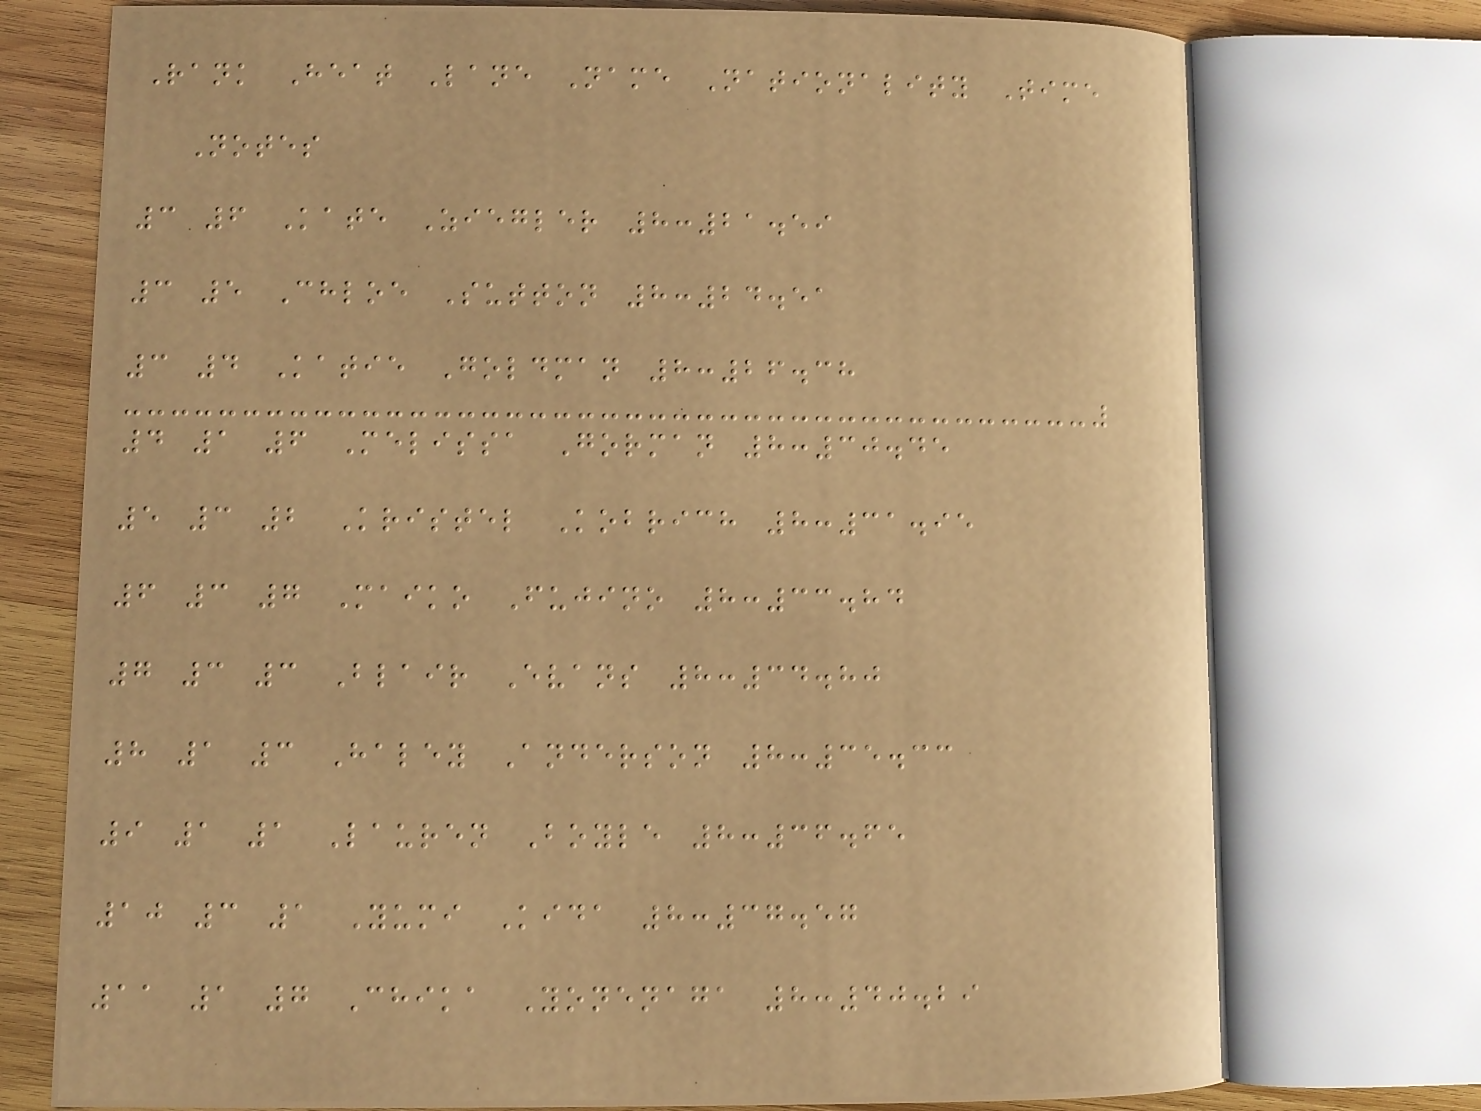Rank Heat Lane Name Nationality Time
Notes
3 6 Kate Ziegler 8:21.59
3 5 Chloe Sutton 8:24.51
3 4 Katie Goldman 8:26.38
4 1 6 Melissa Gorman 8:30.45
5 3 2 Kristel Kobrich 8:31.95
6 3 7 Maiko Fujino 8:33.84
7 3 3 Blair Evans 8:34.80
8 1 3 Haley Anderson 8:35.33
9 1 1 Lauren Boyle 8:36.65
10 3 1 Yumi Kida 8:37.57
11 1 7 Chika Yonenaga 8:40.29
